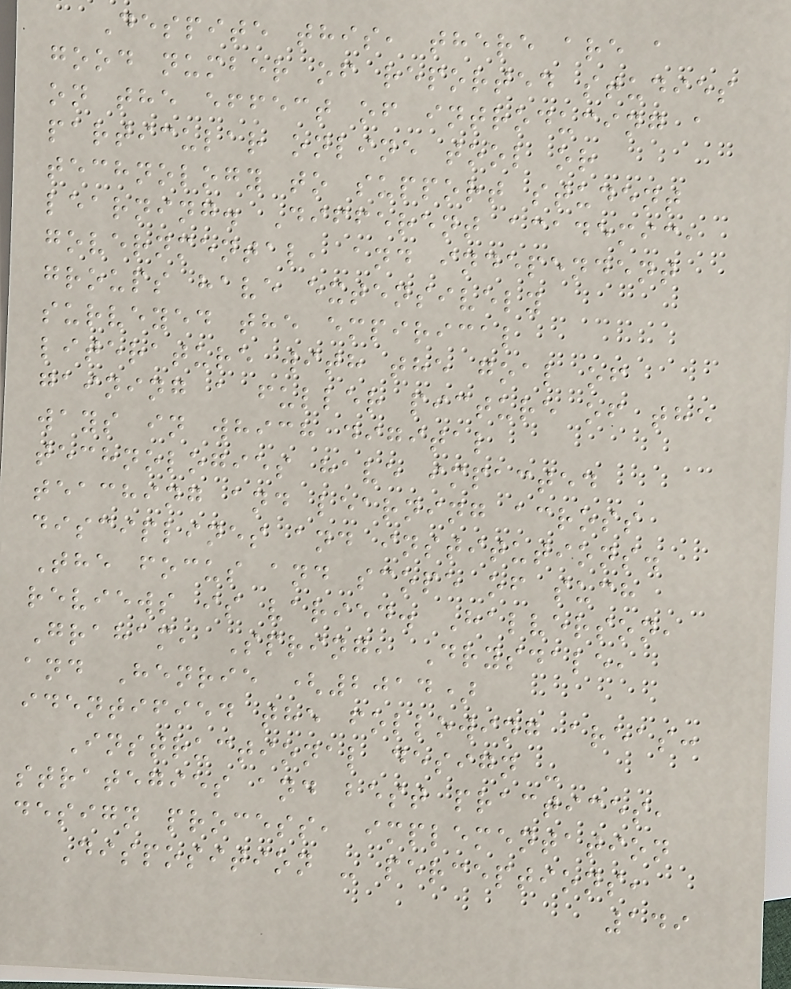Despite this, there are a
good number of reported studies
on the effect of introducing a
particular online tool or
technology to support student
learning. Different academic,
governmental, and independent
groups have extensively
surveyed the empirical
literature with the goal of
gaining a fuller picture of the
ways in which digital
technologies have impacted
teaching and learning across
disciplines and institutions.
The focus and scope of such
reviews is varied. Halverson,
Graham, Spring, Drysdale,
and Henrie (2014)
identified the following areas:
Instructional design -
strategies and best practices,
design process, implementation
Disposition - perceptions,
149
